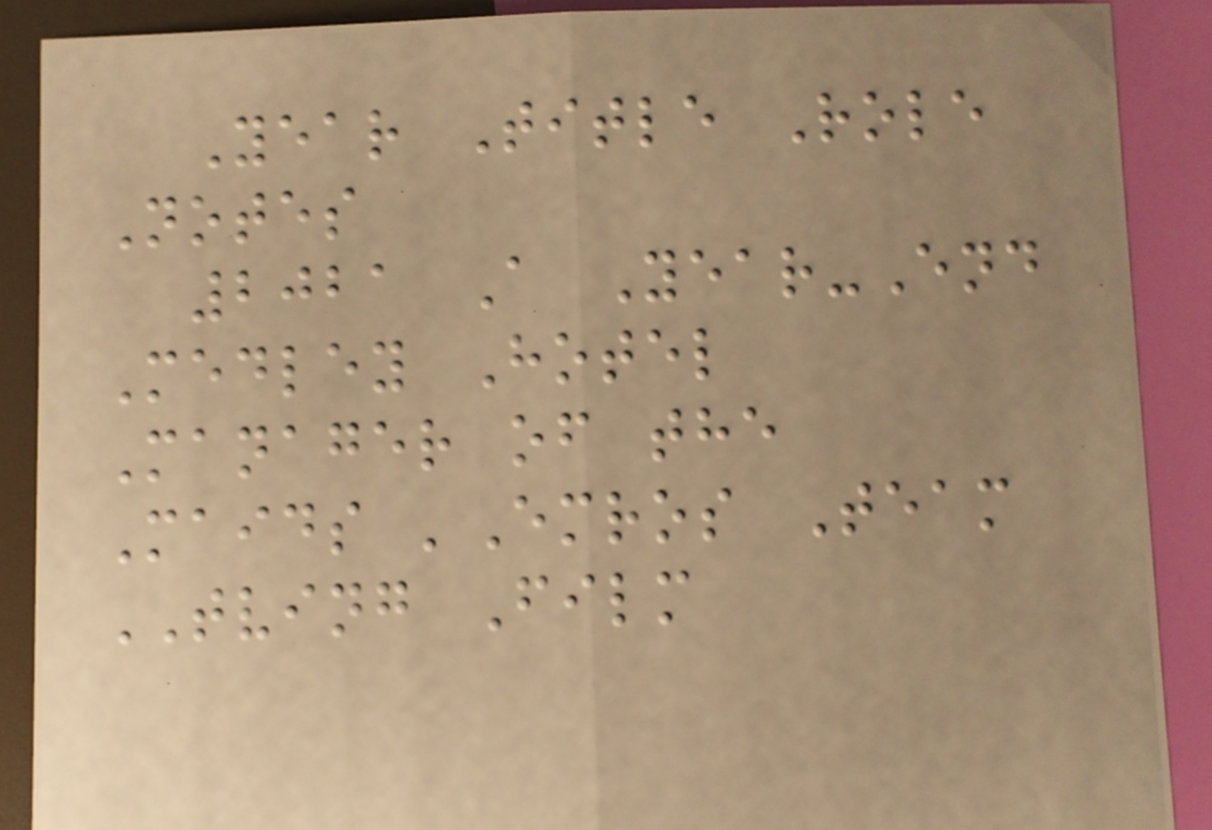Year Title Role
Notes
2021 A Year-End
Medley Hotel
Manager of the
Maids 'Emros Team
TVING Film
